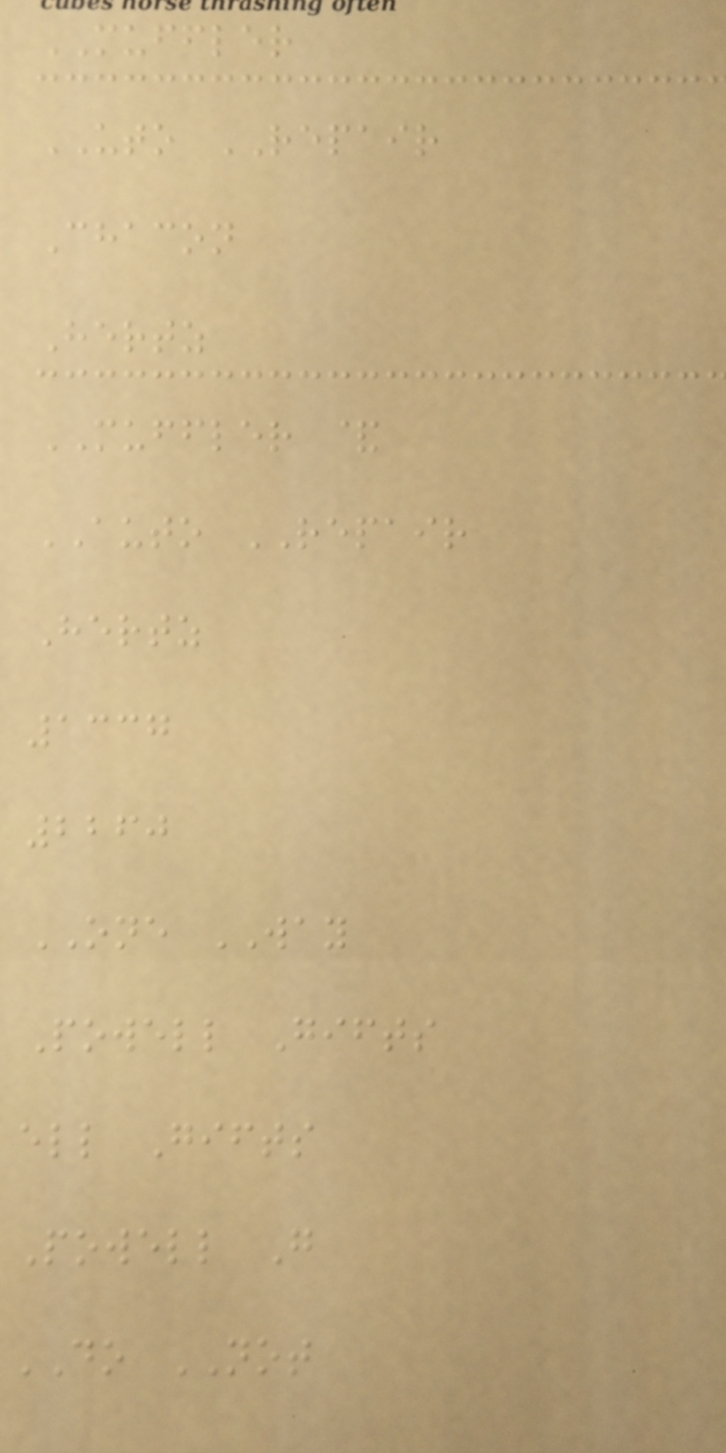MUFFLER
UTO REPAIR
Chacon
Hertz
MUFFLER &
AUTO REPAIR
Hertz
1337
2260
ONE WAY
Powell Gifts
ell Gifts
Powell G
DO NOT
